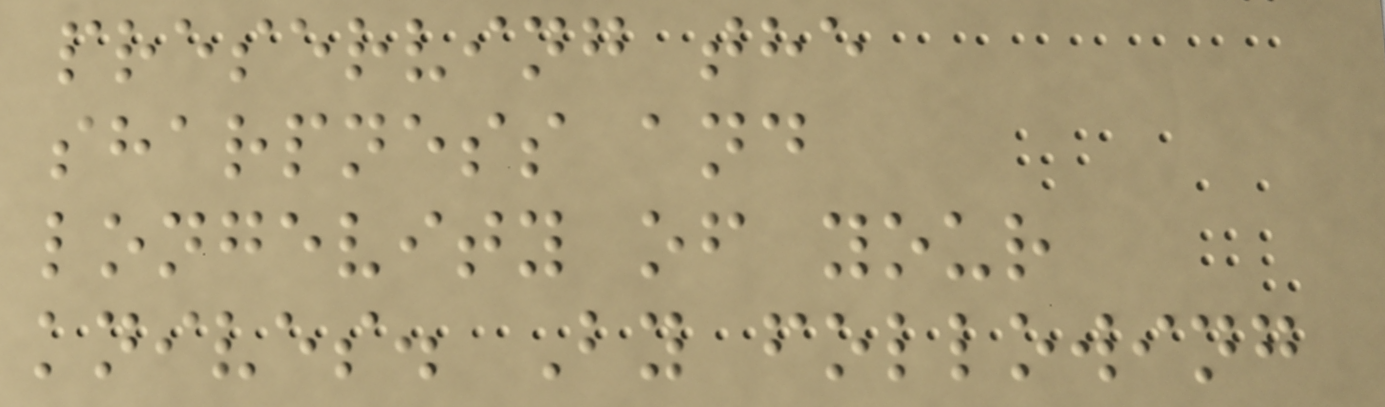preserving the
sharpness and
longevity of your
knives. By following
